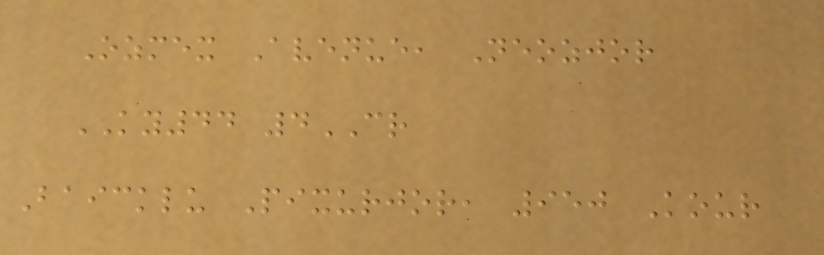Ozmex Avenue, Neozjor
KY44 4CR
Baicklu Pixurjor, 950 Kour
